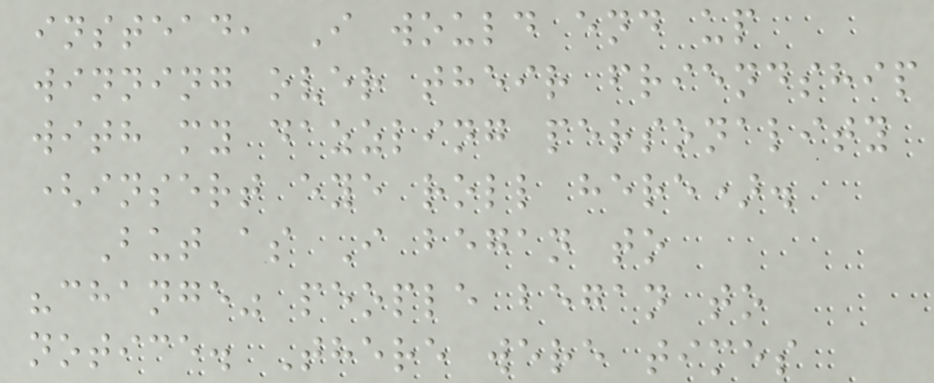instead, I would end up
winning over their friendship
with my dazzling personality
(insert eye roll here).
But as I began to
"change" people began to
notice. There were times
